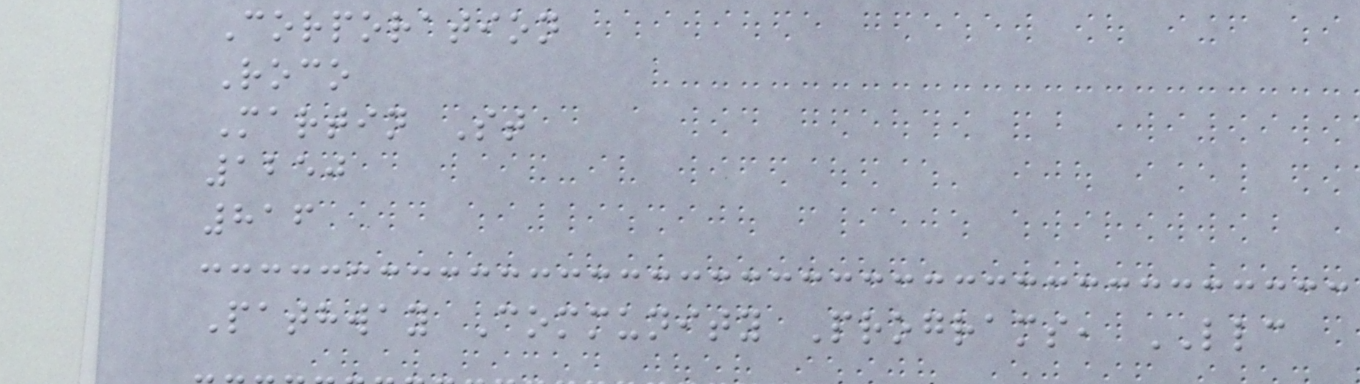Corporation
Roco
Martin St
1250
816
Pathway Community Programs, LLC
